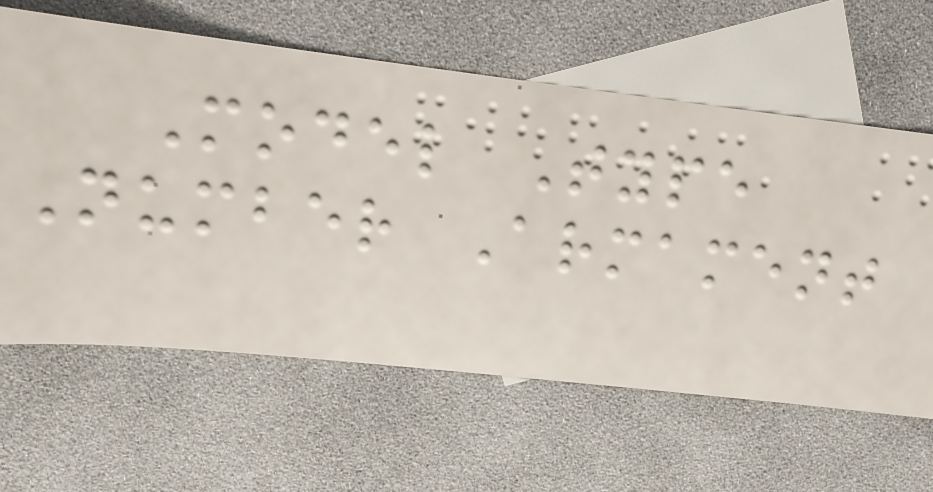Model Type
Number Armament
